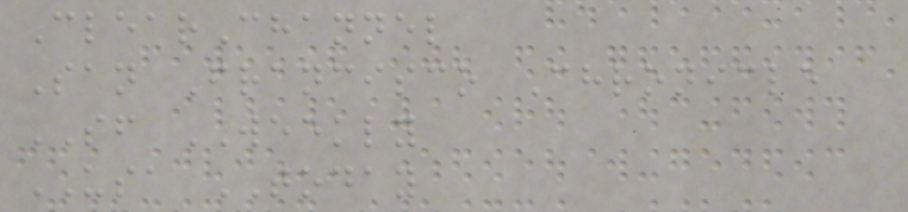ClearChannel
San Francisco Chronicle
SF WEEKLY
USA TODAY
